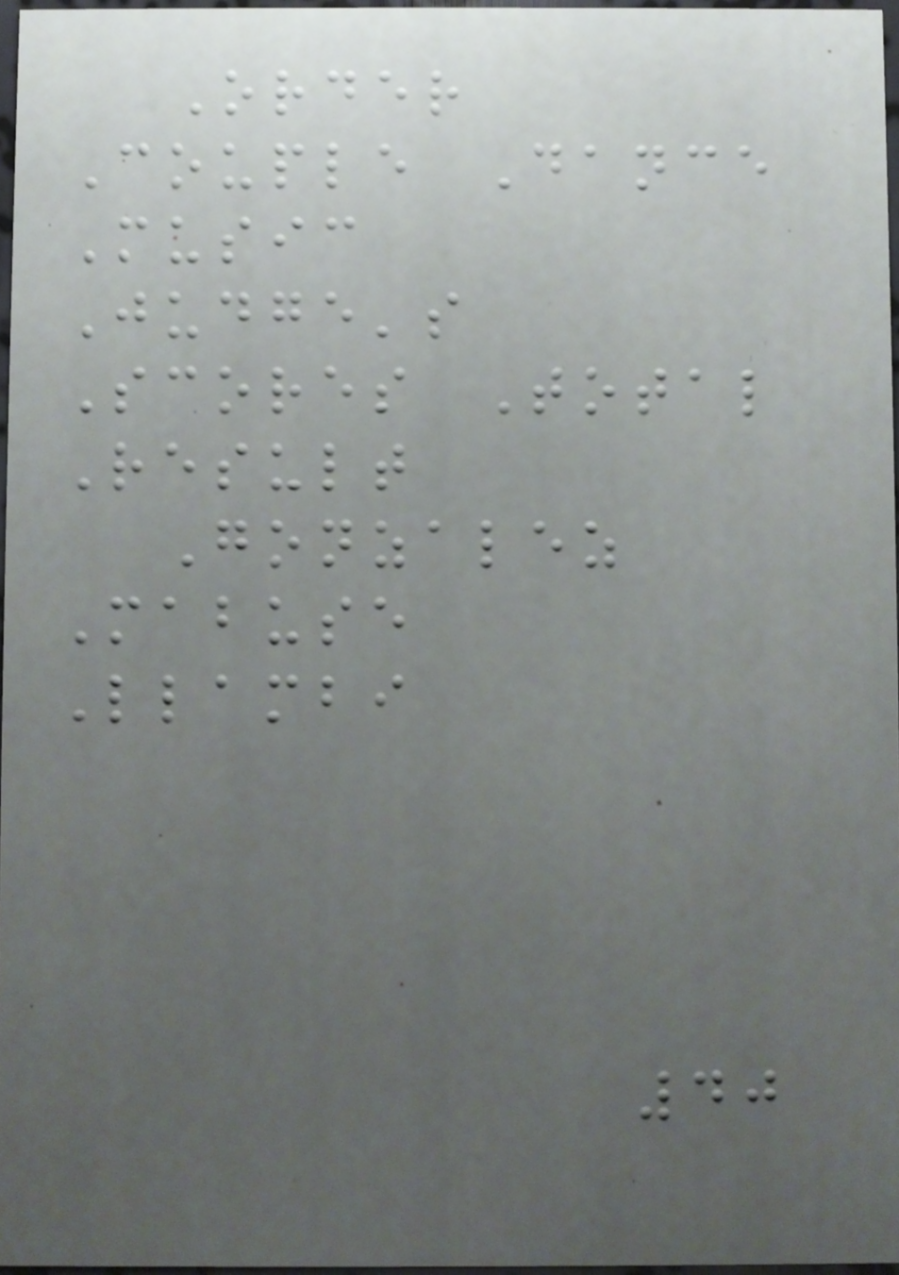Order
Couple Dance
Music
Judge's
Scores Total
Result
Gonzalez
Mabuse
Llambi
40
